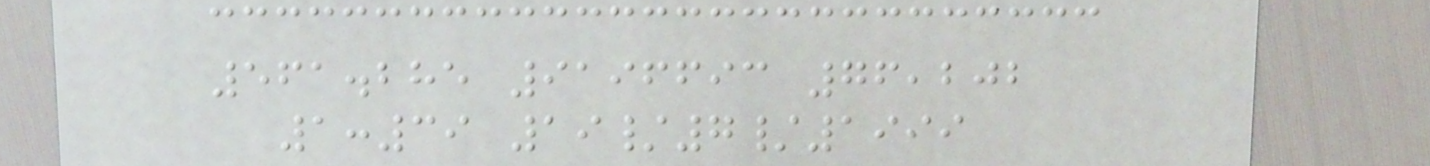561.285 9196693 76,202
1:39 19/7/1999
